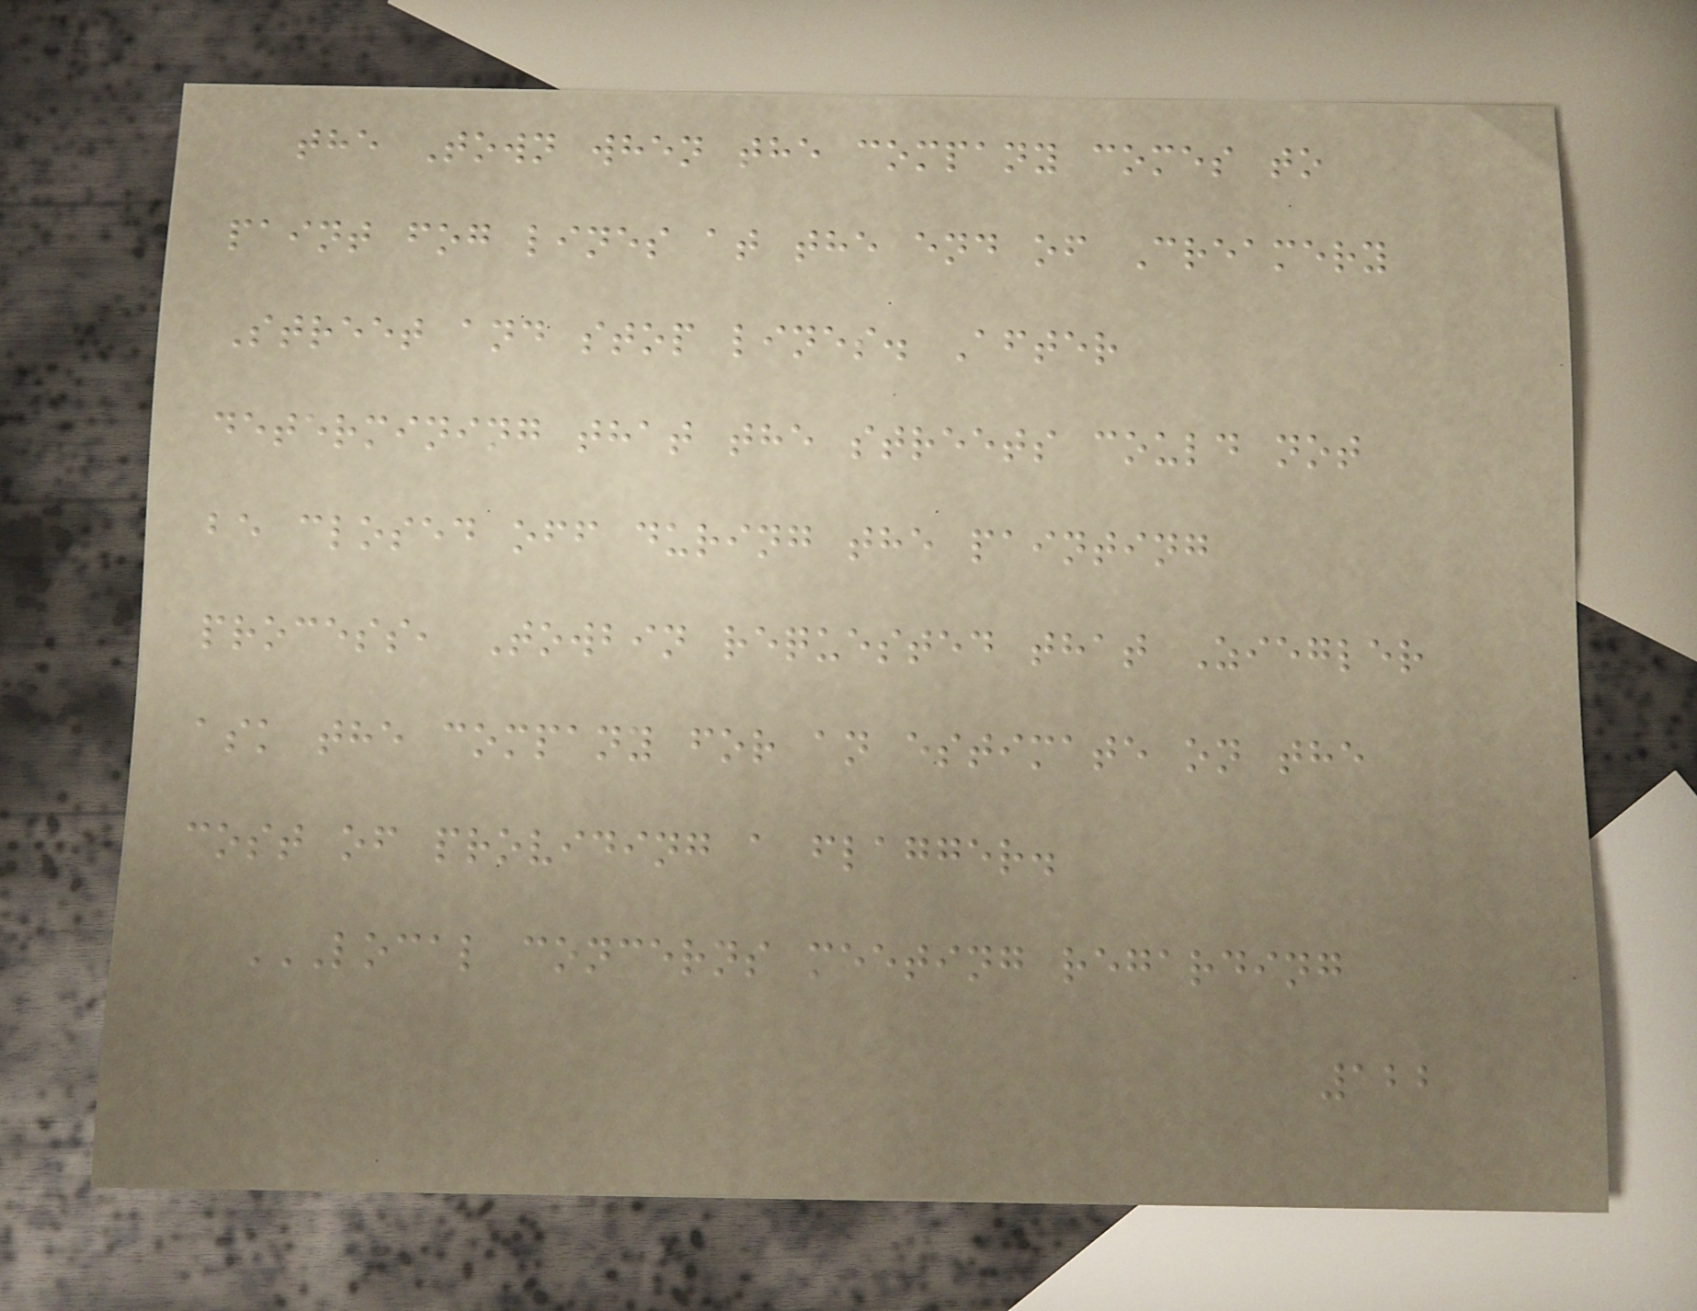the Town when the company comes to
paint fog lines at the end of Creamery
Street and stop lines. After
determining that the streets could not
be closed off during the painting
process, Towbin requested that Ziegler
ask the company for an estimate on the
cost of providing a flagger.
LOCAL CONCERNS MEETING REGARDING
122
